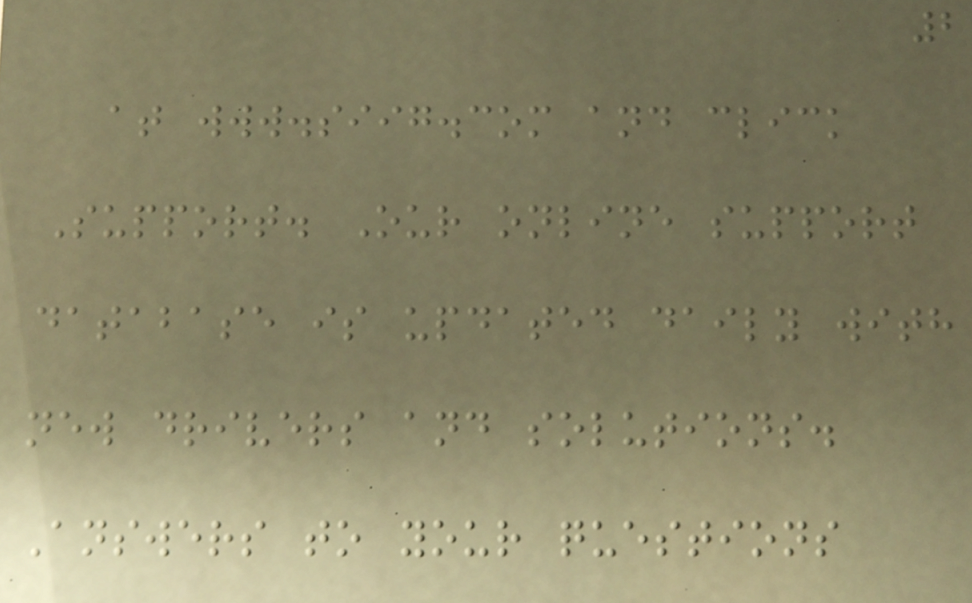2
at www.siig.com and click
Support. Our online support
database is updated daily with
new drivers and solutions.
Answers to your questions
